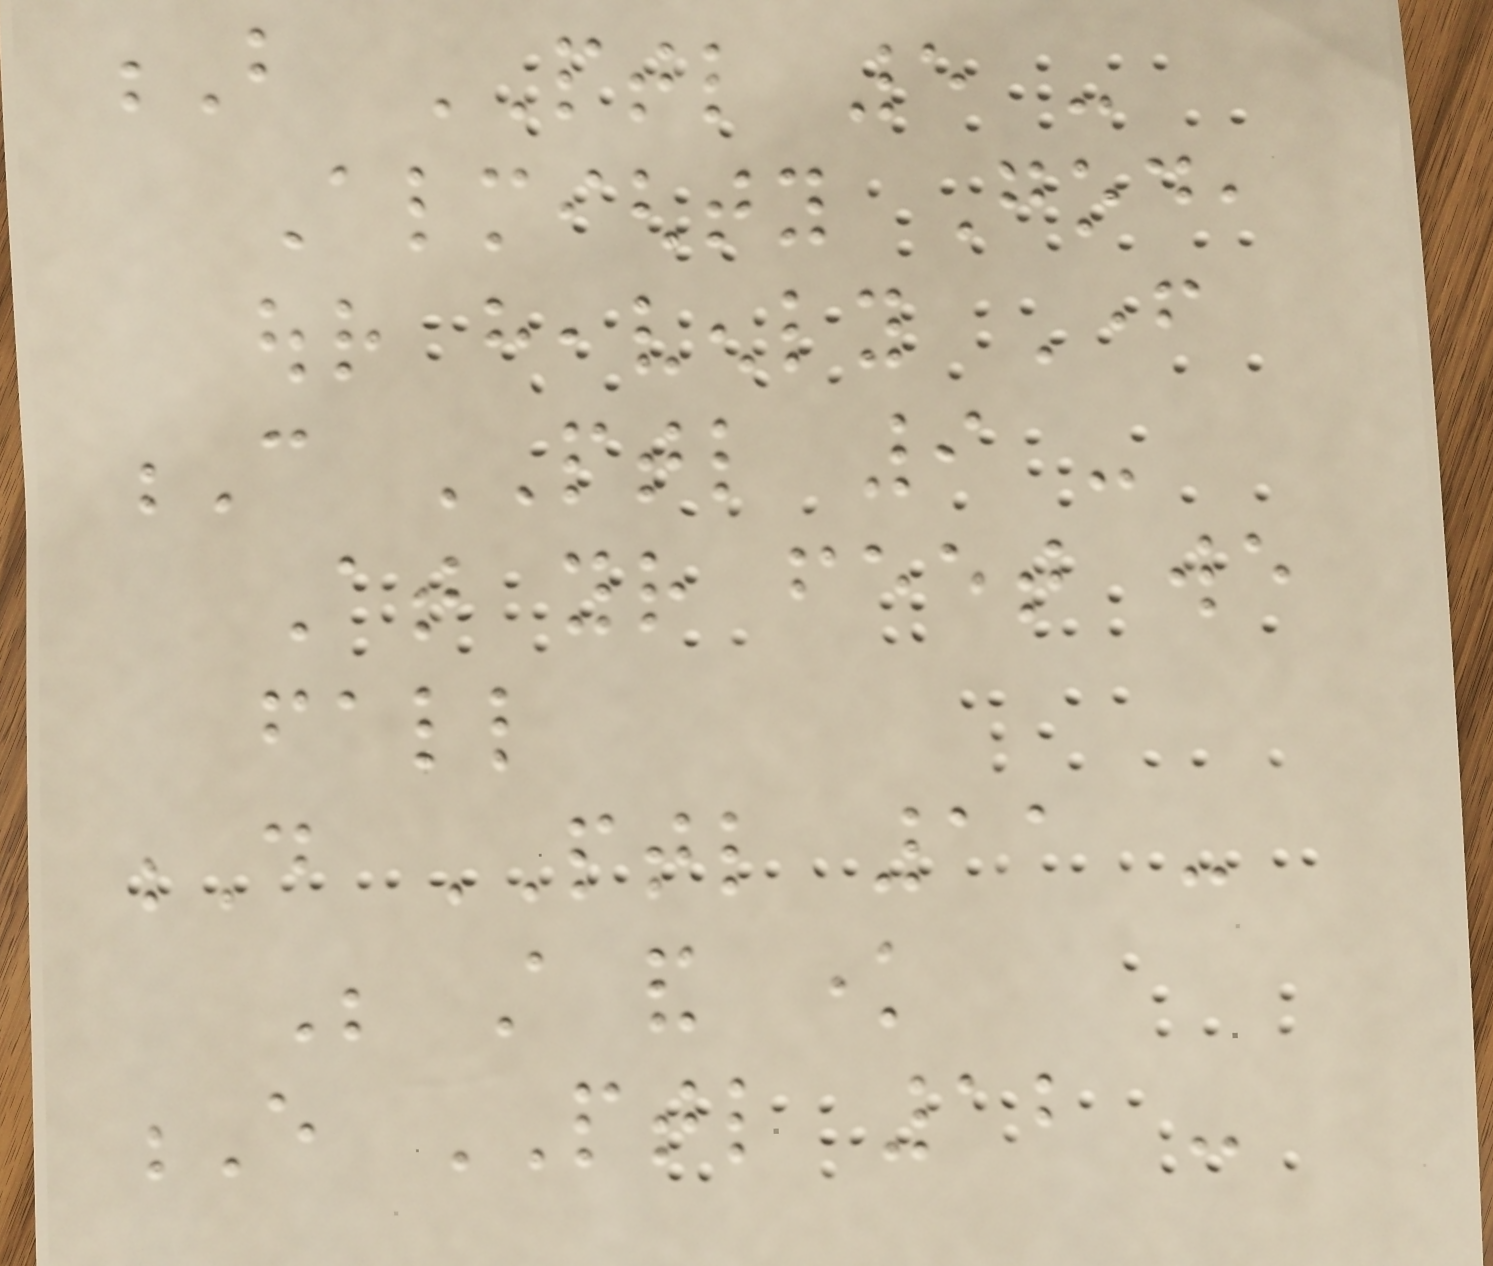B PTL 5 -
Almighty God,
our heavenly Father
C PTL 9 -
At your feet we
fall
D PTL 11 -
Be still and know
E PTL 12 -
